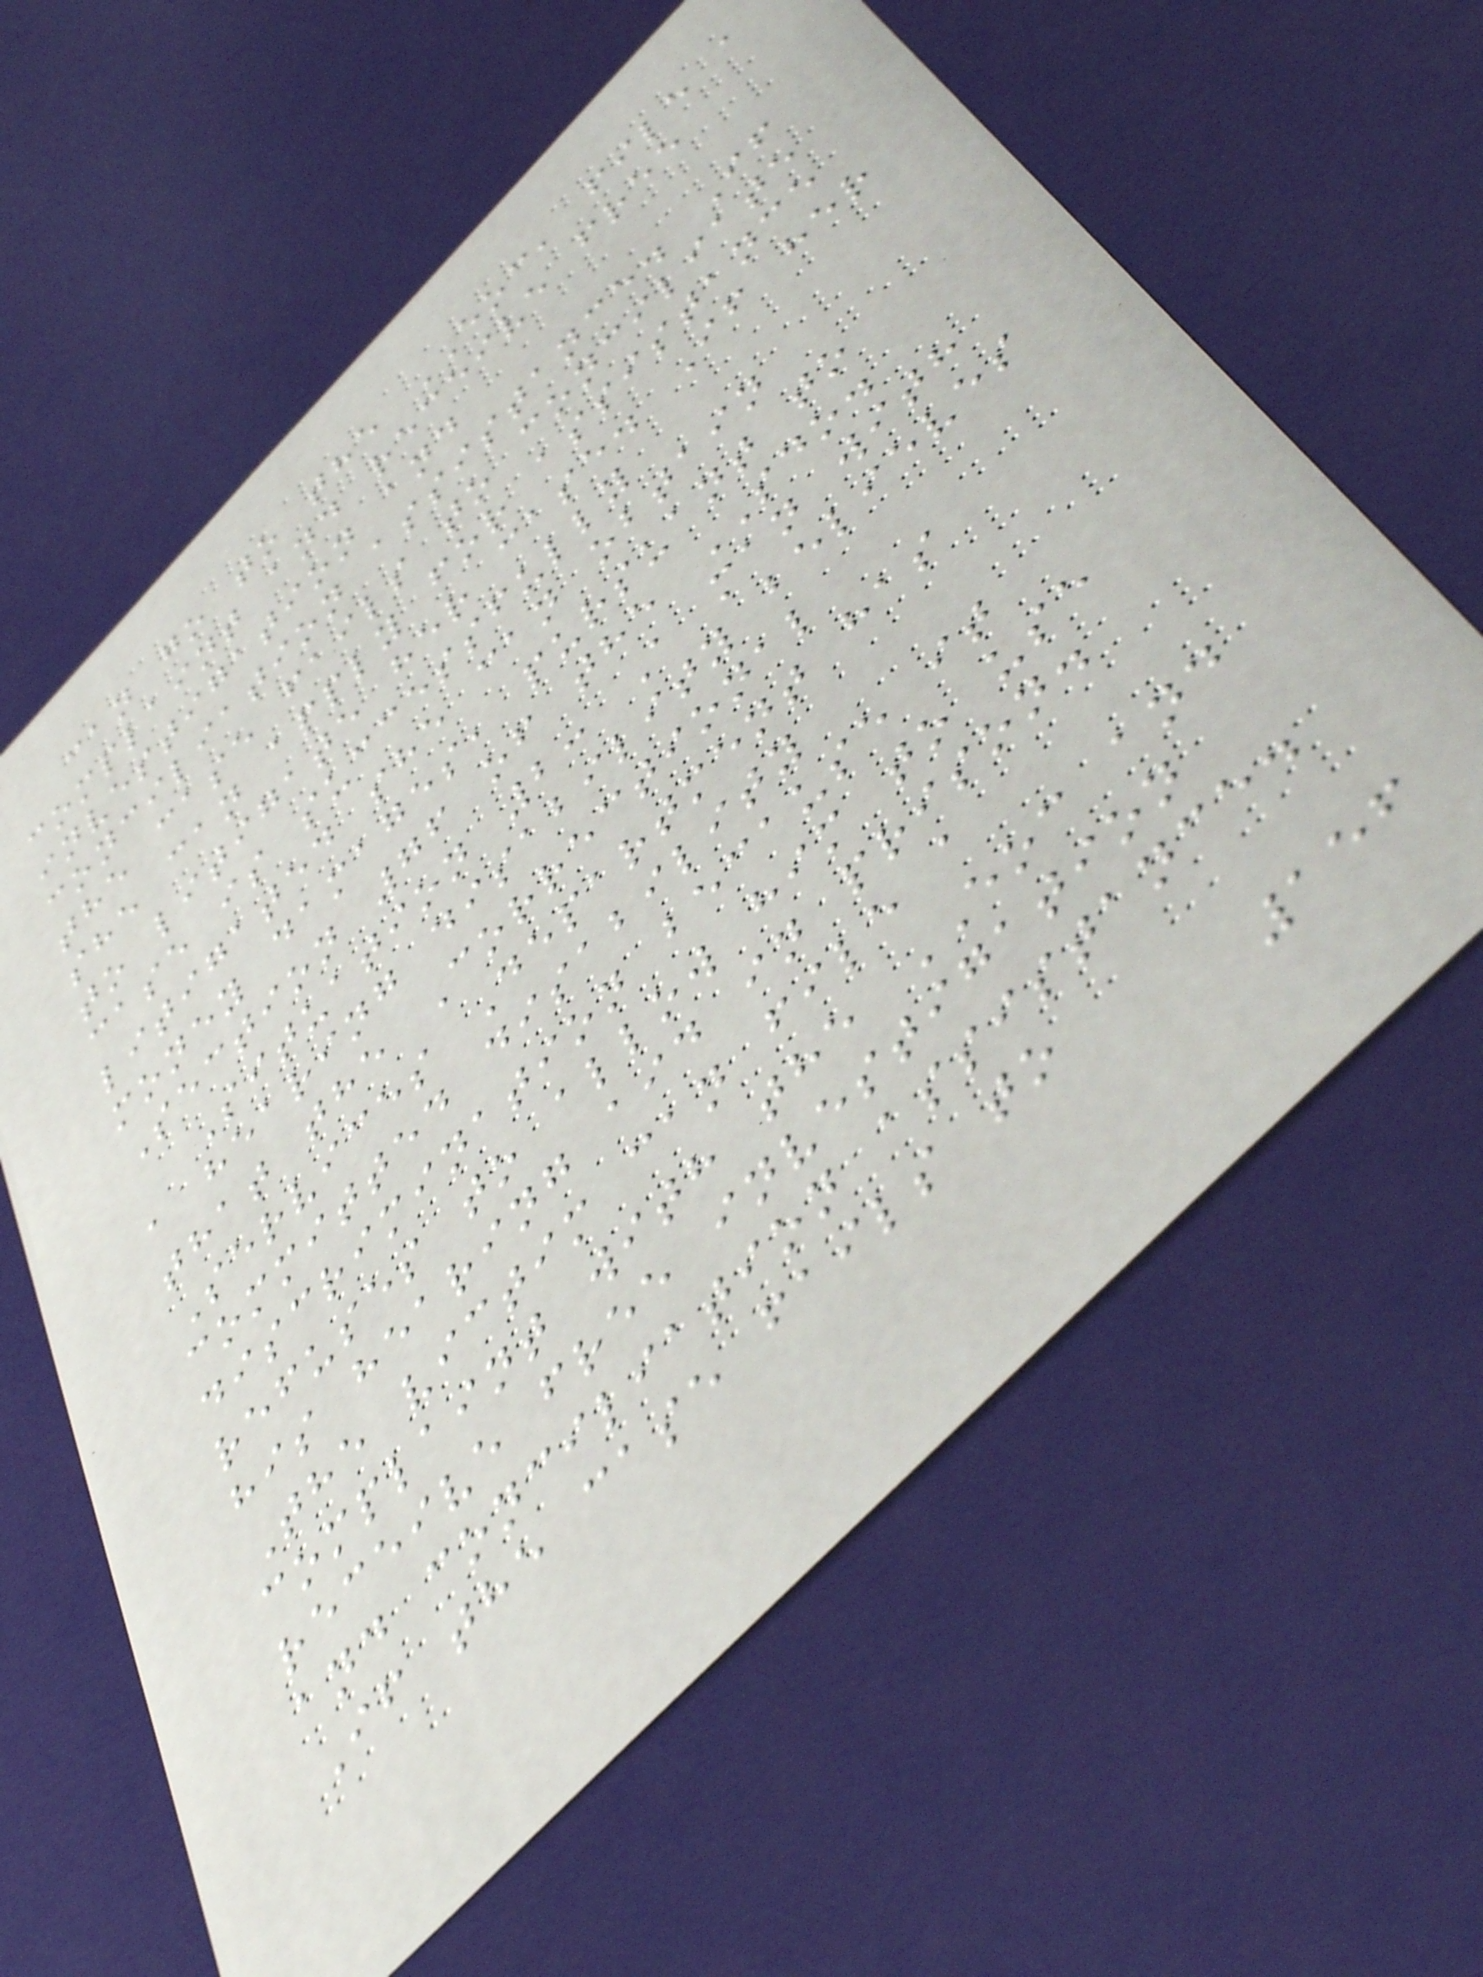can go to the EOC, file a
complaint and receive free
investigation and
conciliation assistance. If
the case fails to conciliate
she can apply for assistance
to litigate her case. If her
case is successfully
litigated she can obtain
money damages, pursuant to
Section 76 of the SDO.
Situation 2: A man with
a hearing disability believes
that the Correctional
Services Department has
committed disability
discrimination because it
refuses to allow him to use
his hearing aid in prison.
The victim can file a
complaint with the EOC and
receive free investigation
and conciliation assistance.
If the case fails to
156
